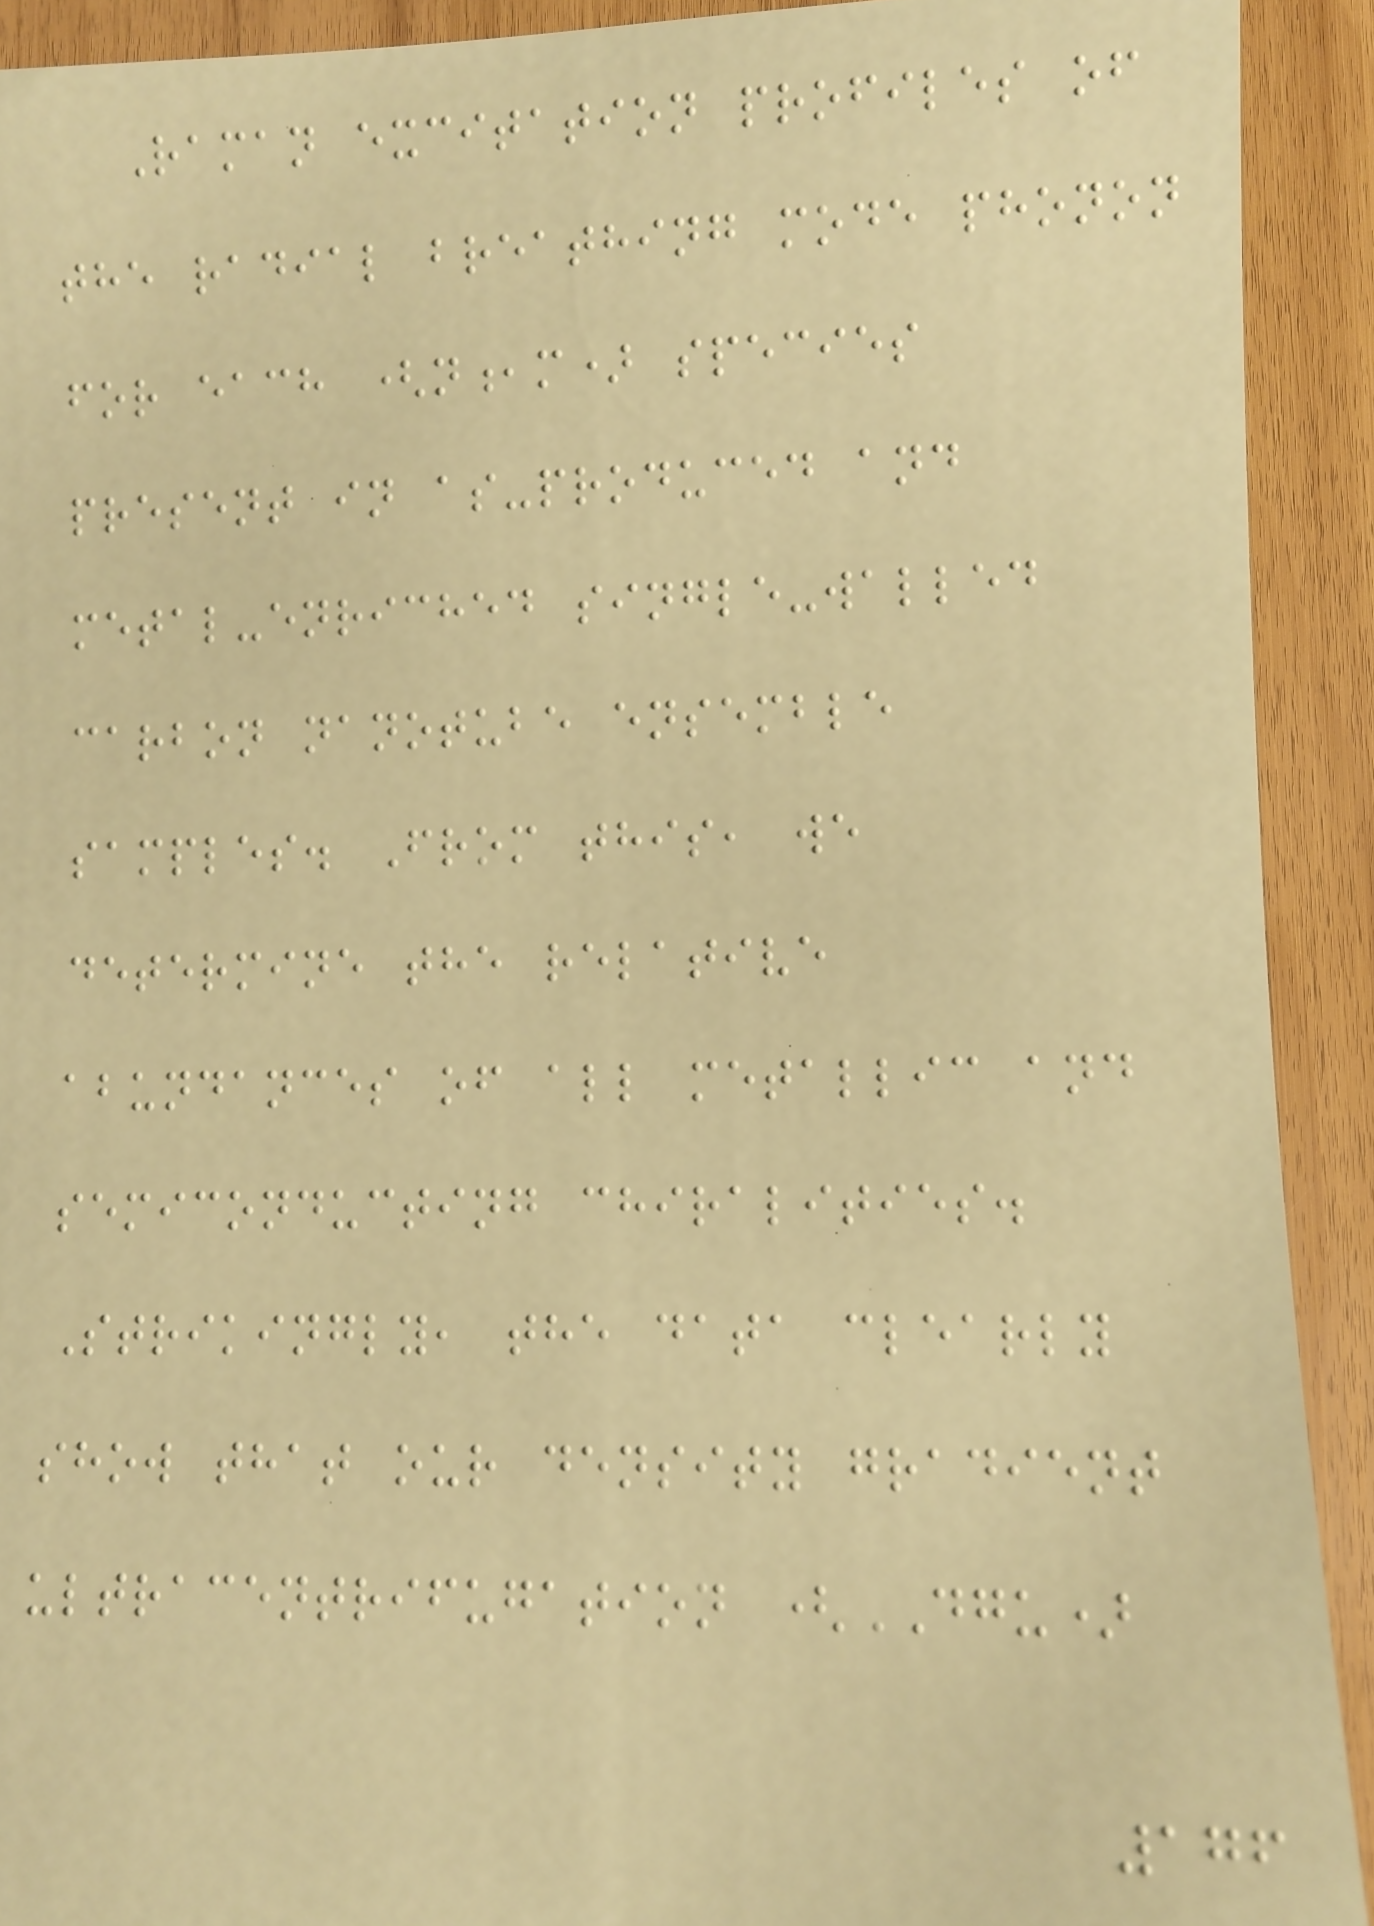Raman excitation profiles of
the radial breathing mode phonon
for each (n,m) species
present in as-produced and
metal-enriched single-walled
carbon nanotube ensemble
samples. From this, we
determine the relative
abundances of all metallic and
semiconducting chiralities.
Strikingly, the data clearly
show that our density gradient
ultracentrifugation (DGU)
176
